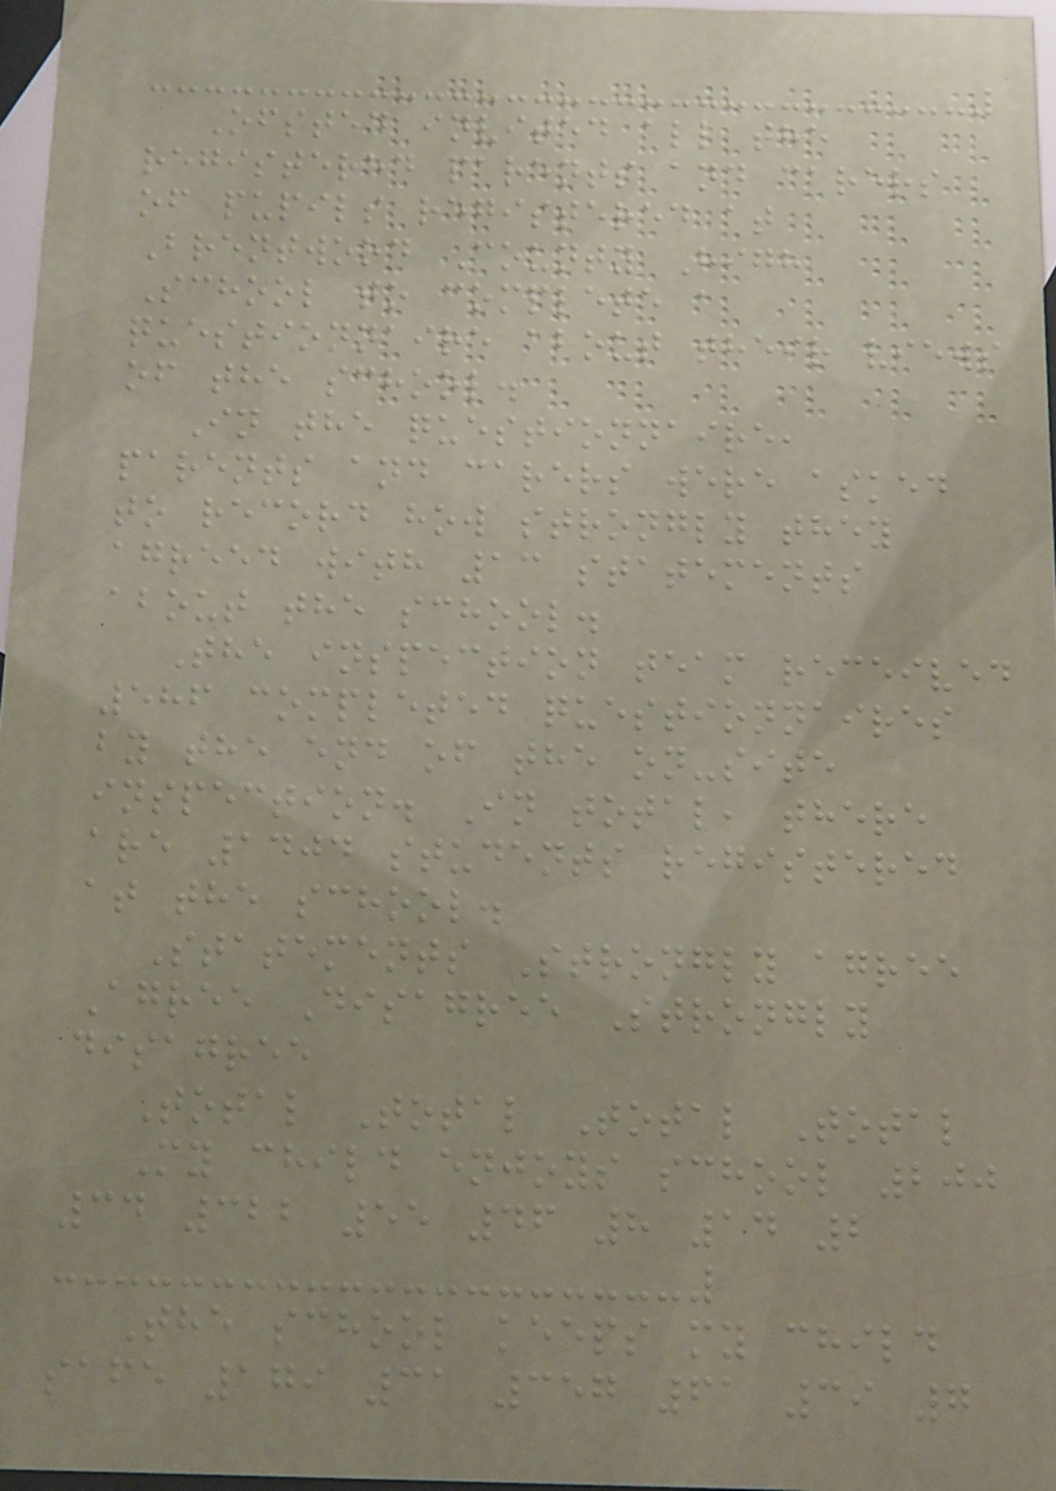Ofsted invited all the
registered parents and carers
of pupils registered at
Brentwood County High
School to complete a
questionnaire about their views
of the school.
In the questionnaire,
parents and carers were asked
to record how strongly they
agreed with 13 statements
about the school.
The inspection team received
586 completed questionnaires
by the end of the on-site
inspection. In total, there
are 1404 students registered
at the school.
Statements Strongly agree
Agree Disagree Strongly
disagree
Total Total Total Total
My child enjoys school 200
34 322 55 46 8 14 2
The school keeps my child
safe 179 31 357 61 39 7
